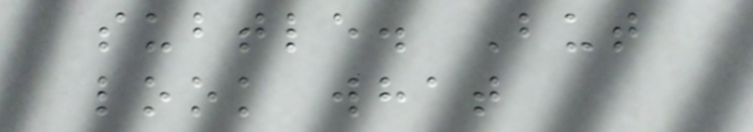subtle. But
look what
